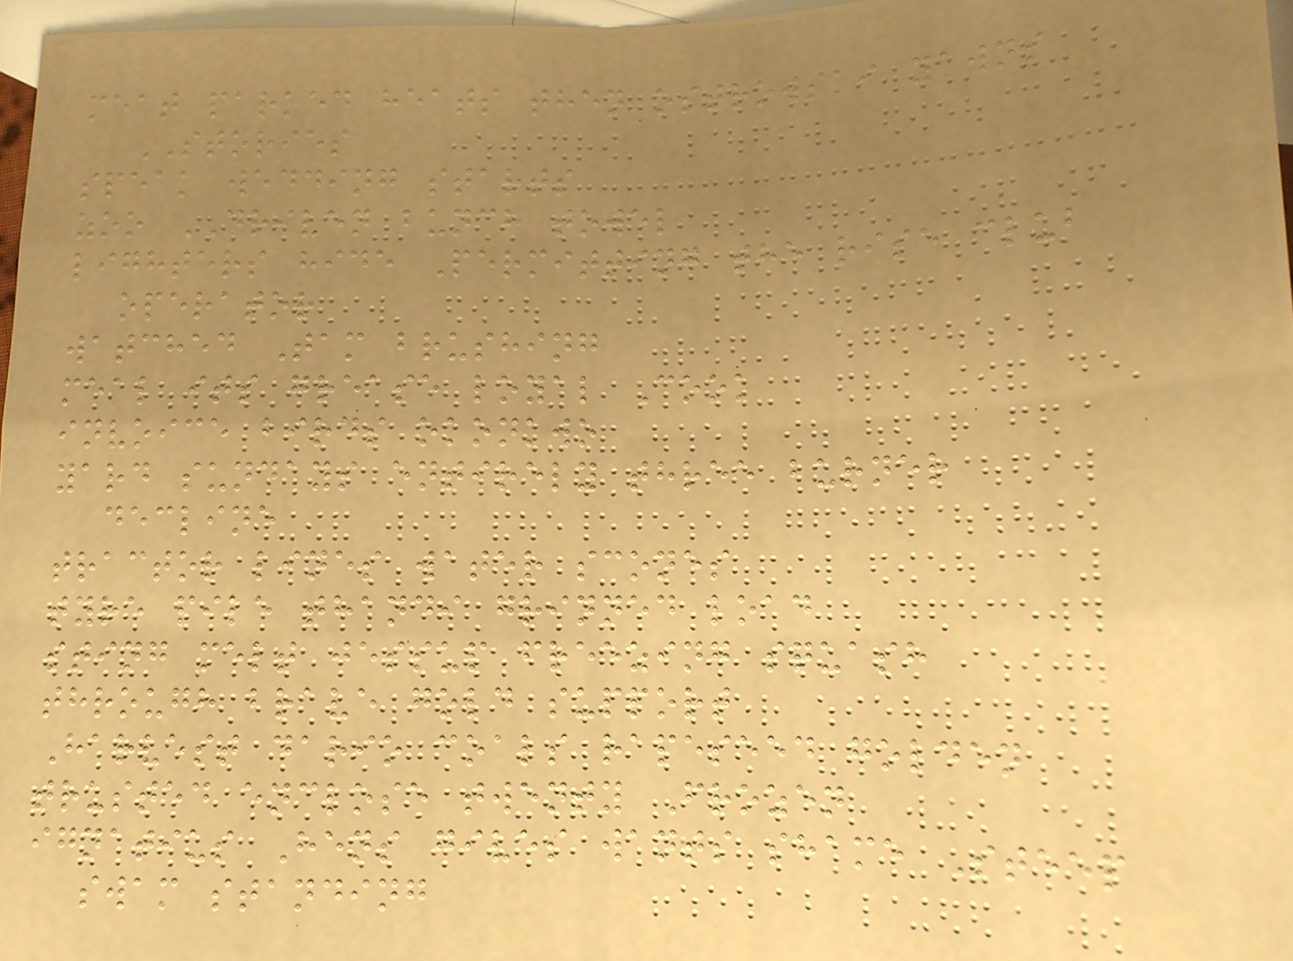meat parked heats then ostrowski yawns
STORIES
speak wedding starts
zoo DRIVEN bunch towel
lighters hide Permitting the rise club
operator
watched Tam brushing
meal its grease loyal Cook
invoice birds okonkwo
yard sundays entirely three burner
decline
tractor lines water scones
tyre pile thandi grinned load
sting melt jessup freezing squash
through brave gold support
Harvest dario coals rapeseed golden
trusted enclose twenty Frozen
ignatius Hens gives wants shame Steep
swam standing
